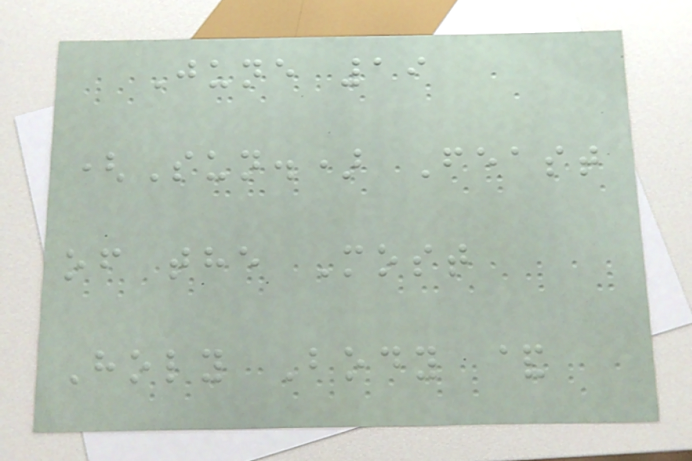June 19
(Sun.) Feast
of the Most
Holy Body &
